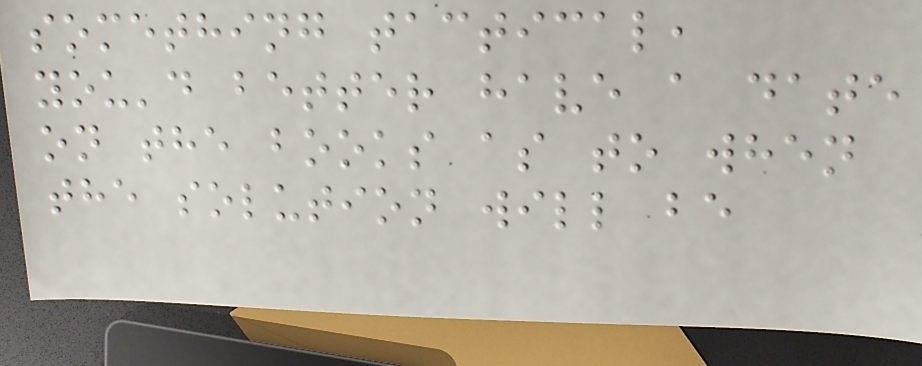something tactical,
you'd better have a date
on the books as to when
the solution will be
